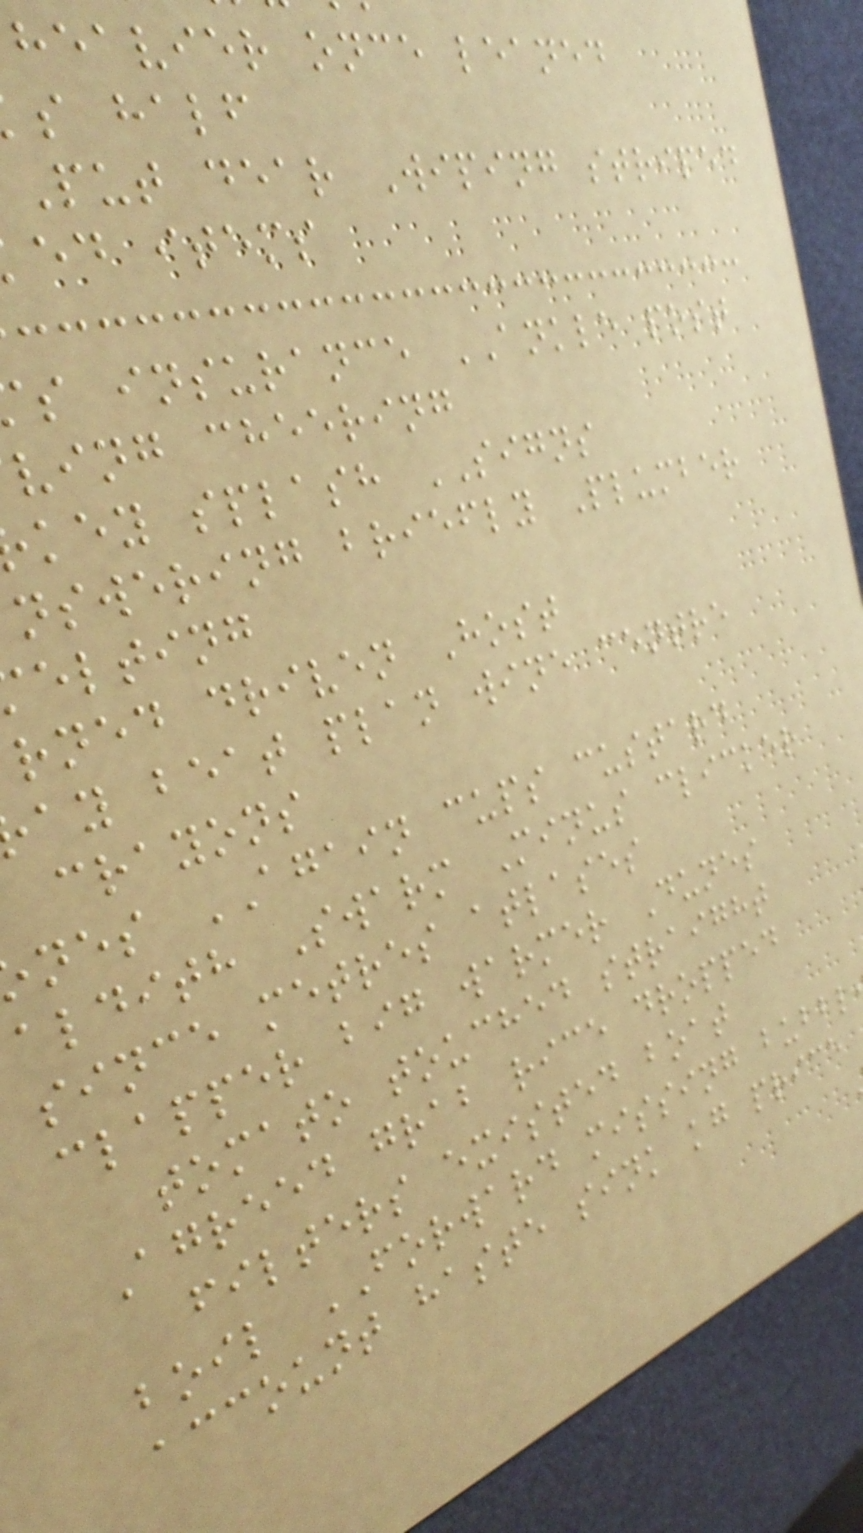heavier once leaned
s half
Put dear Wiping striped
ed items
s insurance ANKLE post
ving cheering
key splash SIGNS
nswering briefly Plumber
elting
rned driven Host
ay beat plan wine centre
crayons
nes AGAIN cups custard
aldith Swarm Minus clicker
since metres atlases
clapper big warmer Dunes
tomato touched straight
Agreed grab rice dropped
filters existed boat
boil FORWARD missing bubbl
account haste sink kg price
